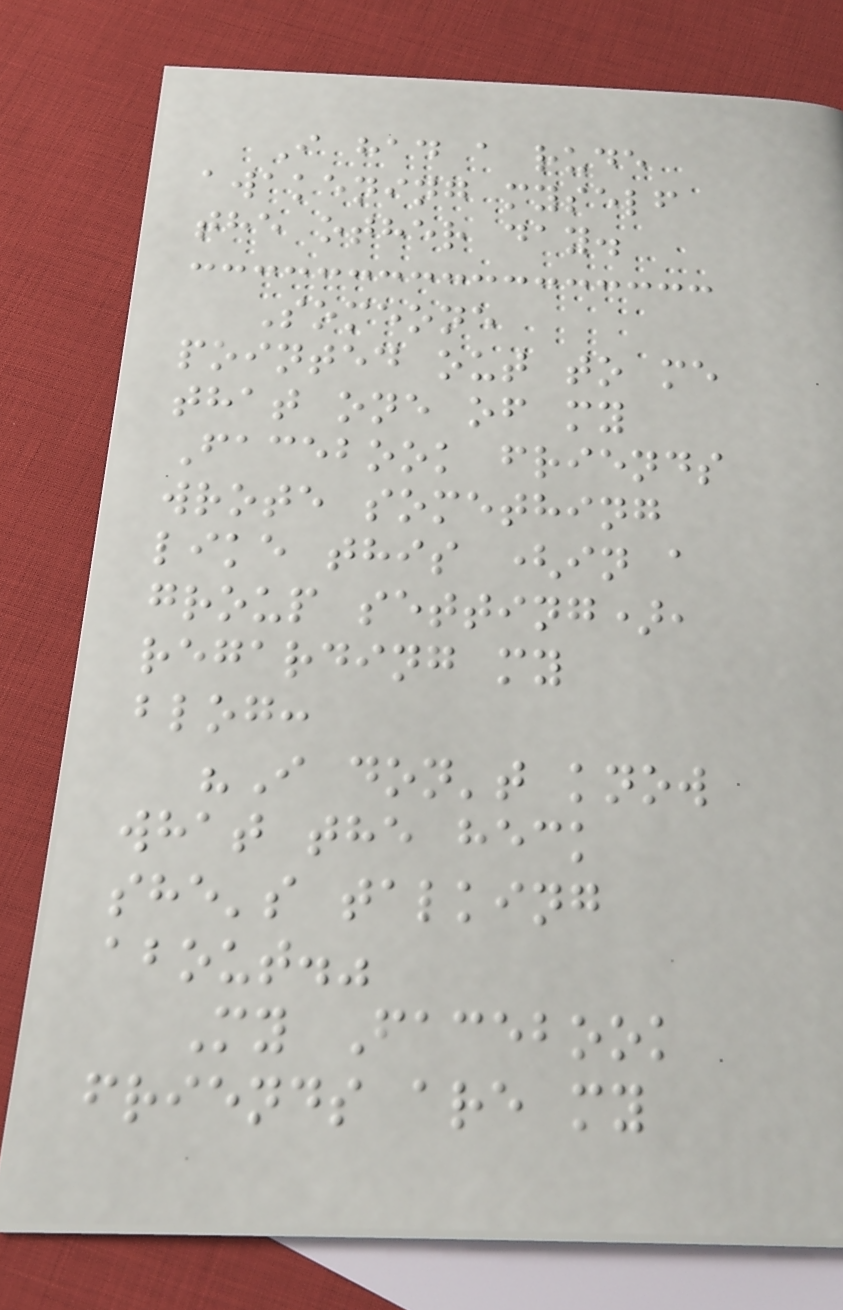I had a rude
awakening myself
the other day.
Someone
pointed out to me
that one of my
Facebook friends
wrote something
like this (in a
group setting),
regarding my
blog:
"I don't know
what the heck
she's talking
about."
My Facebook
friends are my
